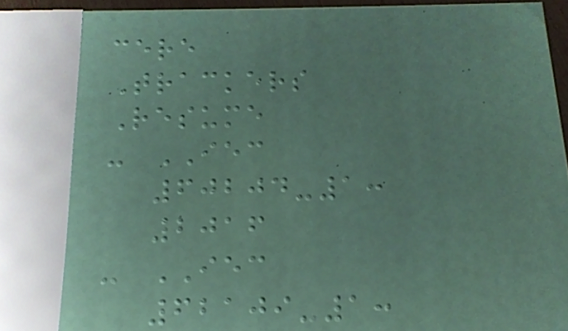cere
Trackers
Resume
- IEC
60204-1:
2016
- IEC
62109-1:
